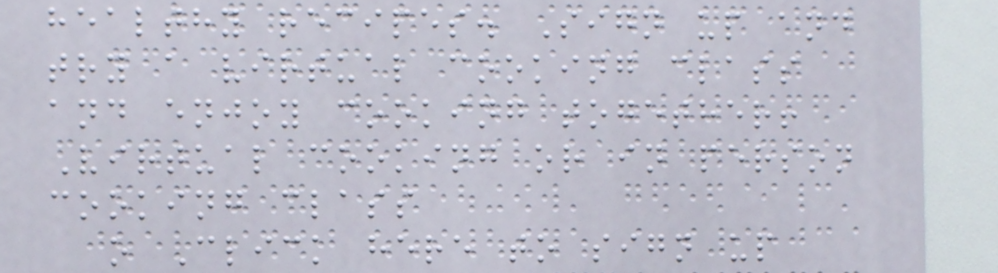healthy recipes. Sign up and
try a virtual cooking class
and enjoy cooking together!
Virtual cooking or in person
cooking class
o Click here to sign up
